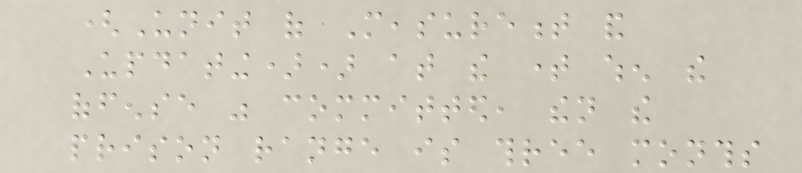(Unit of Measurement and
Updating)) at the time when the
offense was committed, then the
prison range is three months
